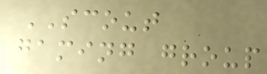SCOUT
gaming group
